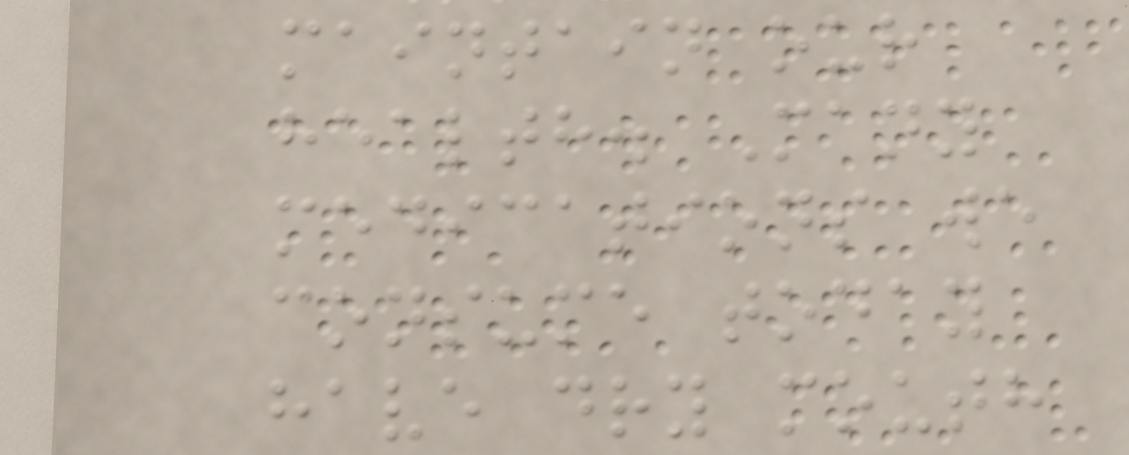maintain our
health. Many
medications we
consume today
have dry mouth
